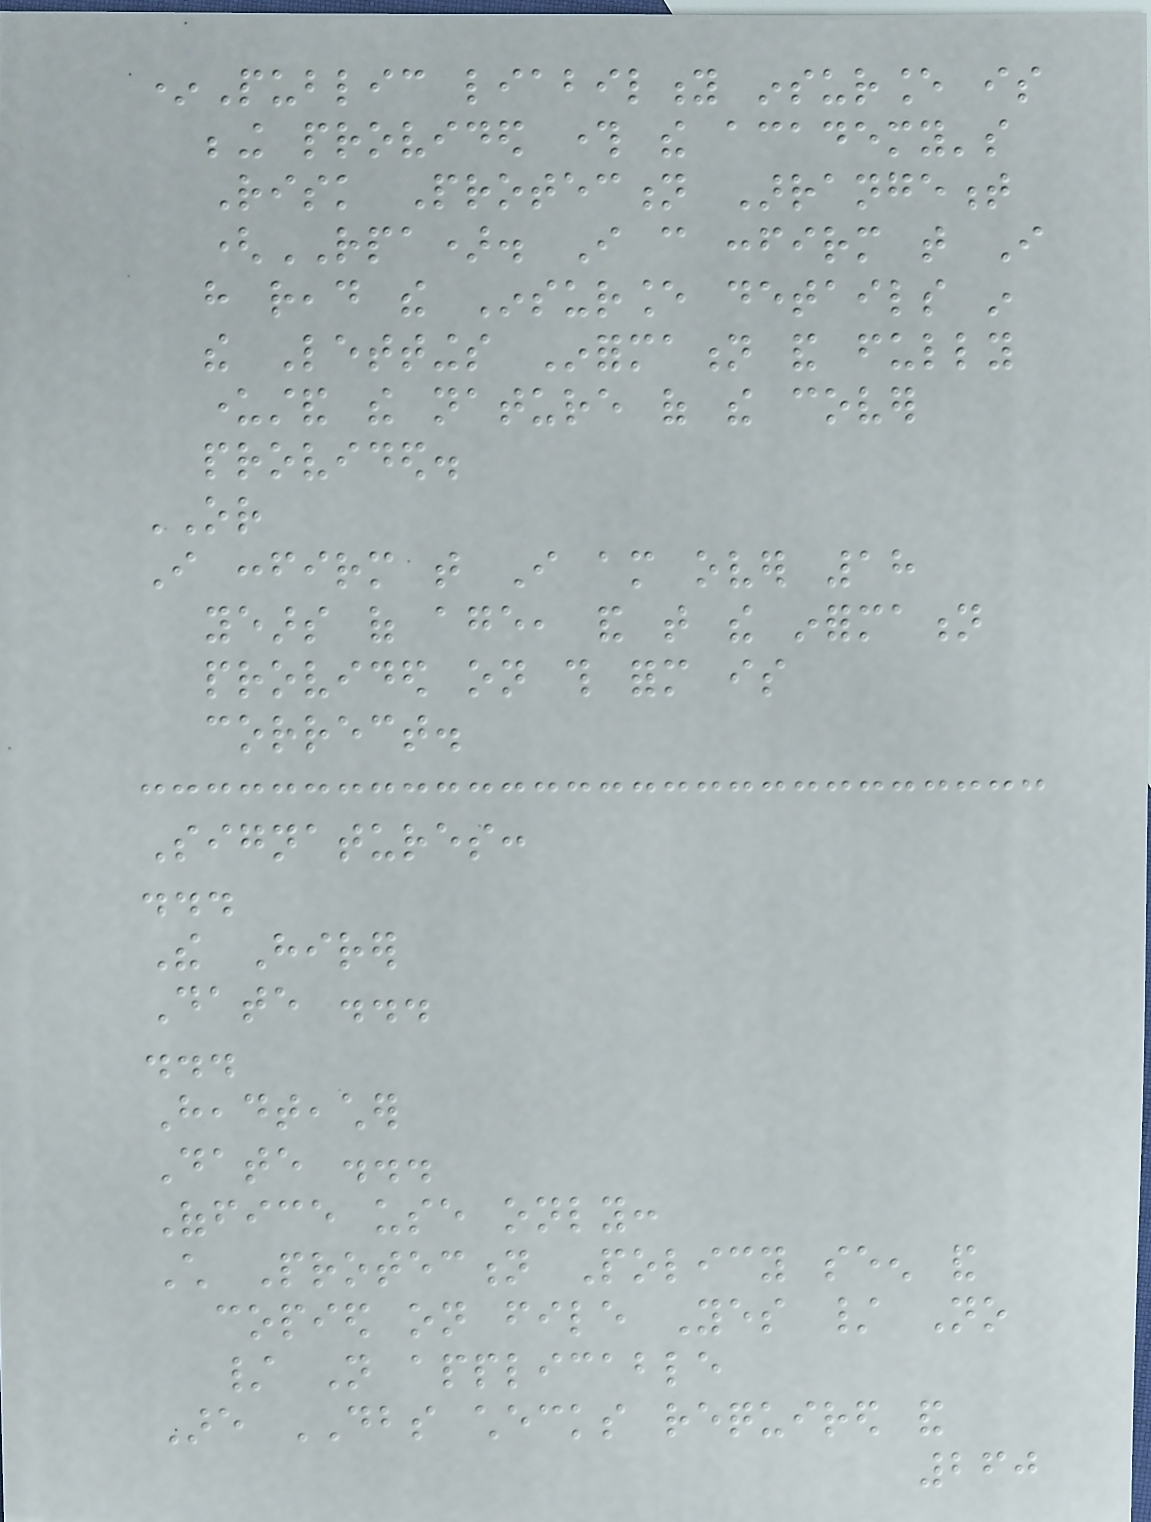*Public liability insurance is
being provided through the academy's
Risk Protection Arrangement
(RPA). I can confirm that I
have read the Insurance details in
the Lettings Information and fully
understand the nature of the cover
provided.
OR
I confirm that I am over 18
years of age, and that the information
provided on this form is
correct.
Signatures:
...
The Hirer
Date ...
...
Headteacher
Date ...
Office use only:
Child Protection Policy seen and
copied on file Yes / No
/ Not applicable
Are DBS checks required and
260
